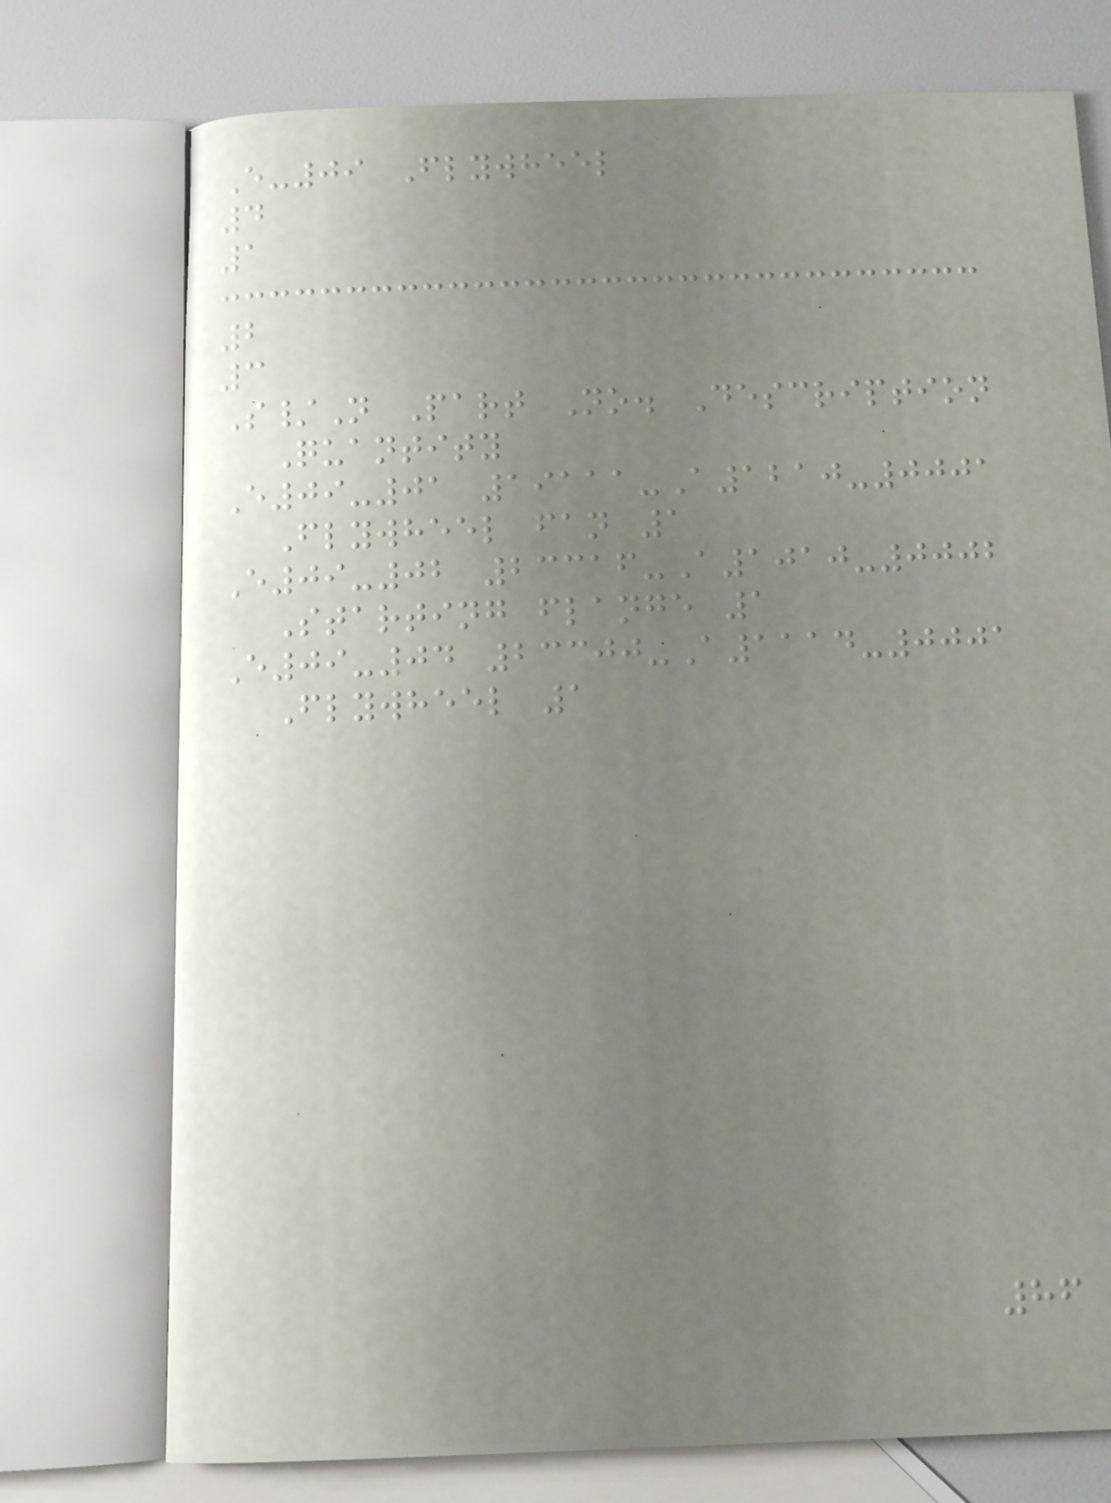E-09 Flywheel
4
1
2
3
S/N Part No. Description
Quantity
E09-01 19111-A1210-0001
Flywheel fan 1
E09-02 23316-A1010-0002
Starting flange 1
E09-04 23300-A1114-0001
Flywheel 1
86
